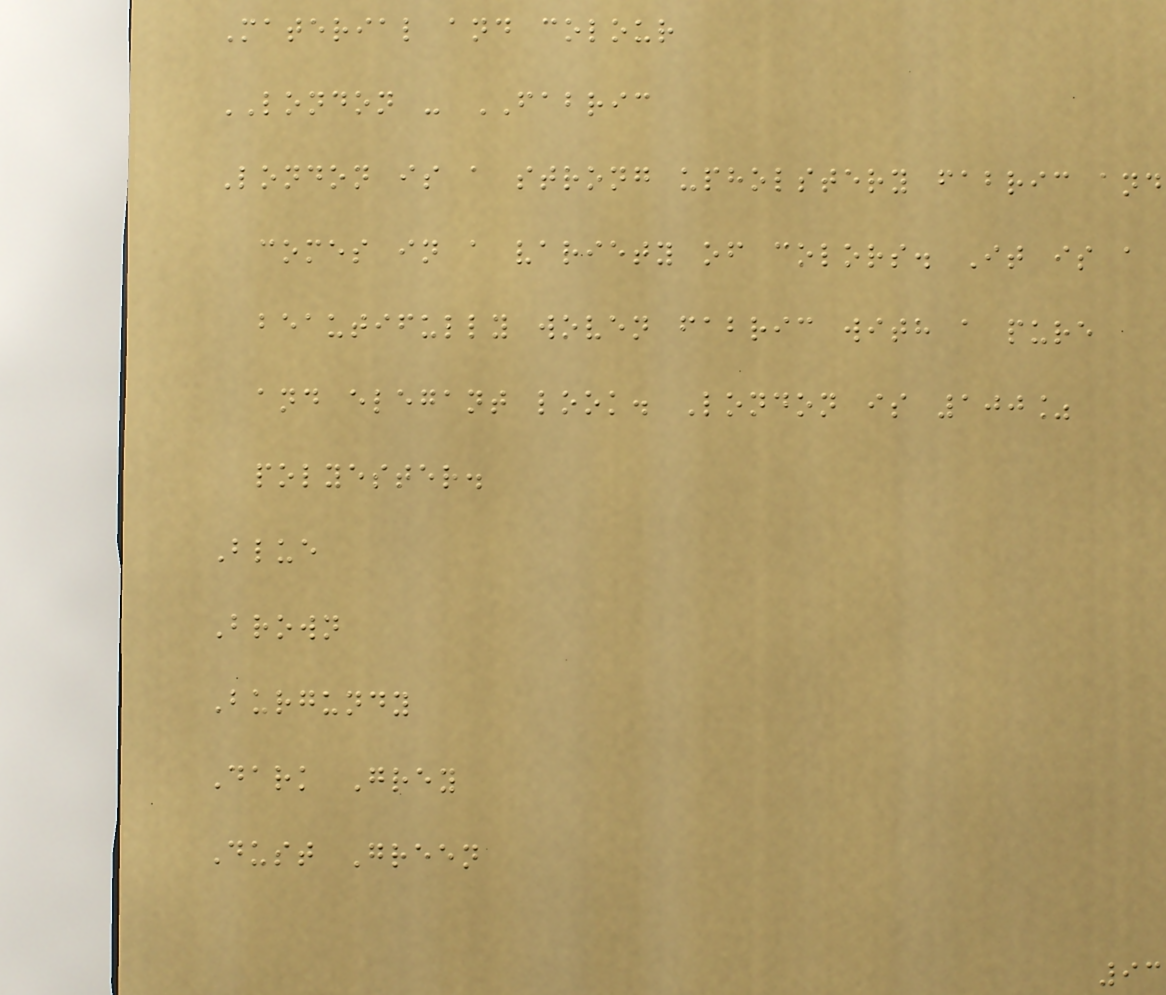Material and colour
LONDON - FABRIC
London is a strong upholstery fabric and
comes in a variety of colors. It is a
beautifully woven fabric with a pure
and elegant look. London is 100%
polyester.
Blue
Brown
Burgundy
Dark Grey
Dust Green
93
